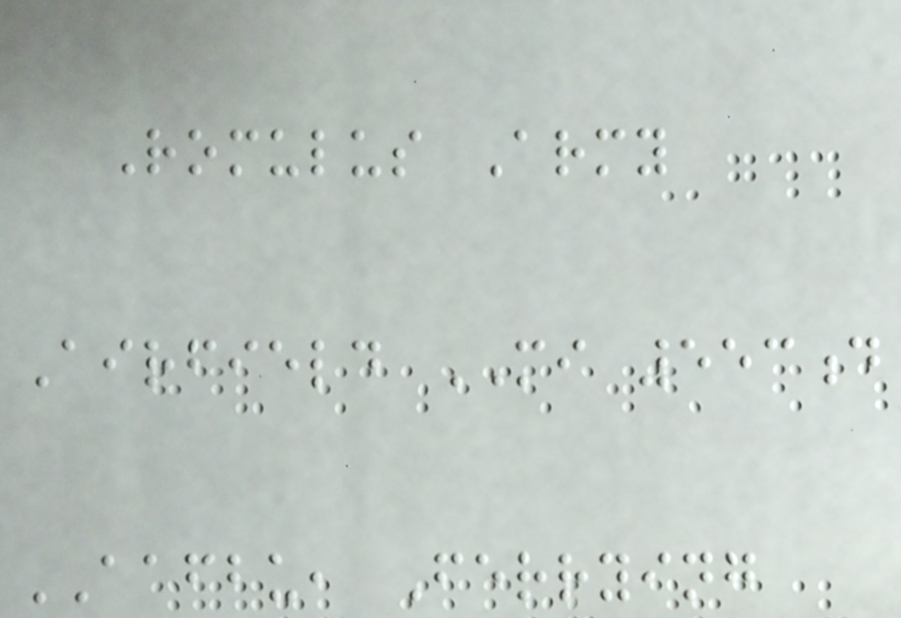Romulus Army
Airfield MI 553d
AAFBU, Ferrying
